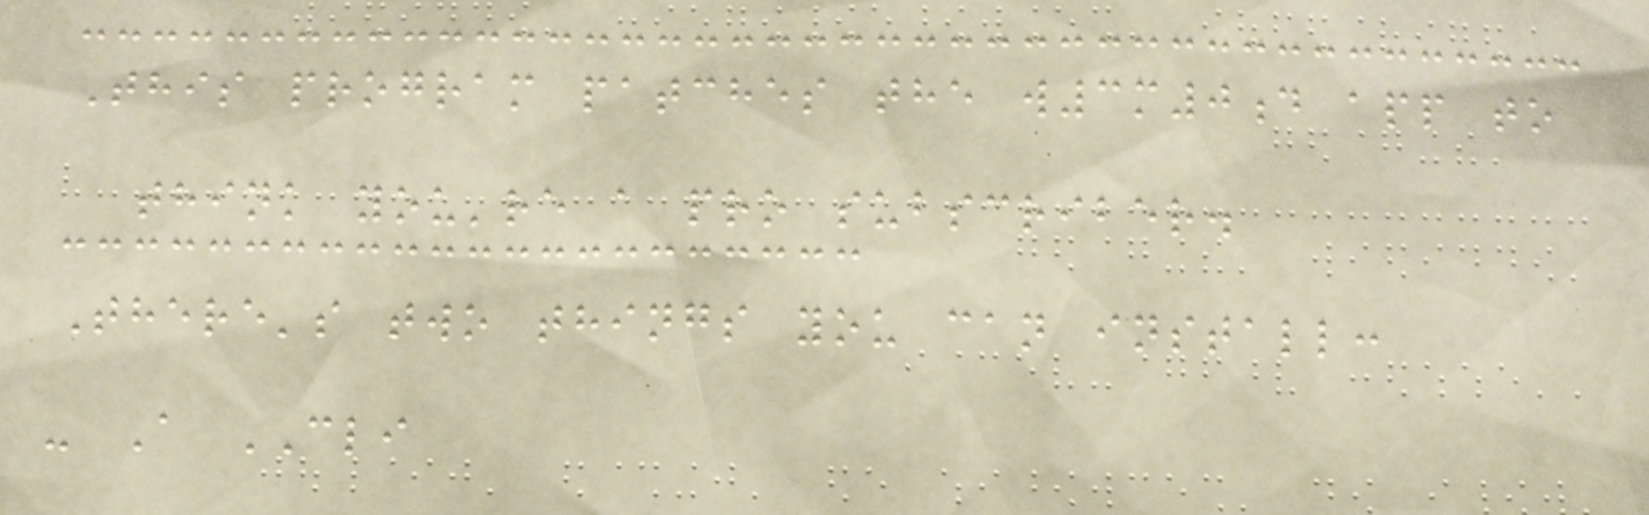This program patches the w3m0d app to
think you're a pro subscriber.
There's two things you can install:
- A CLI
